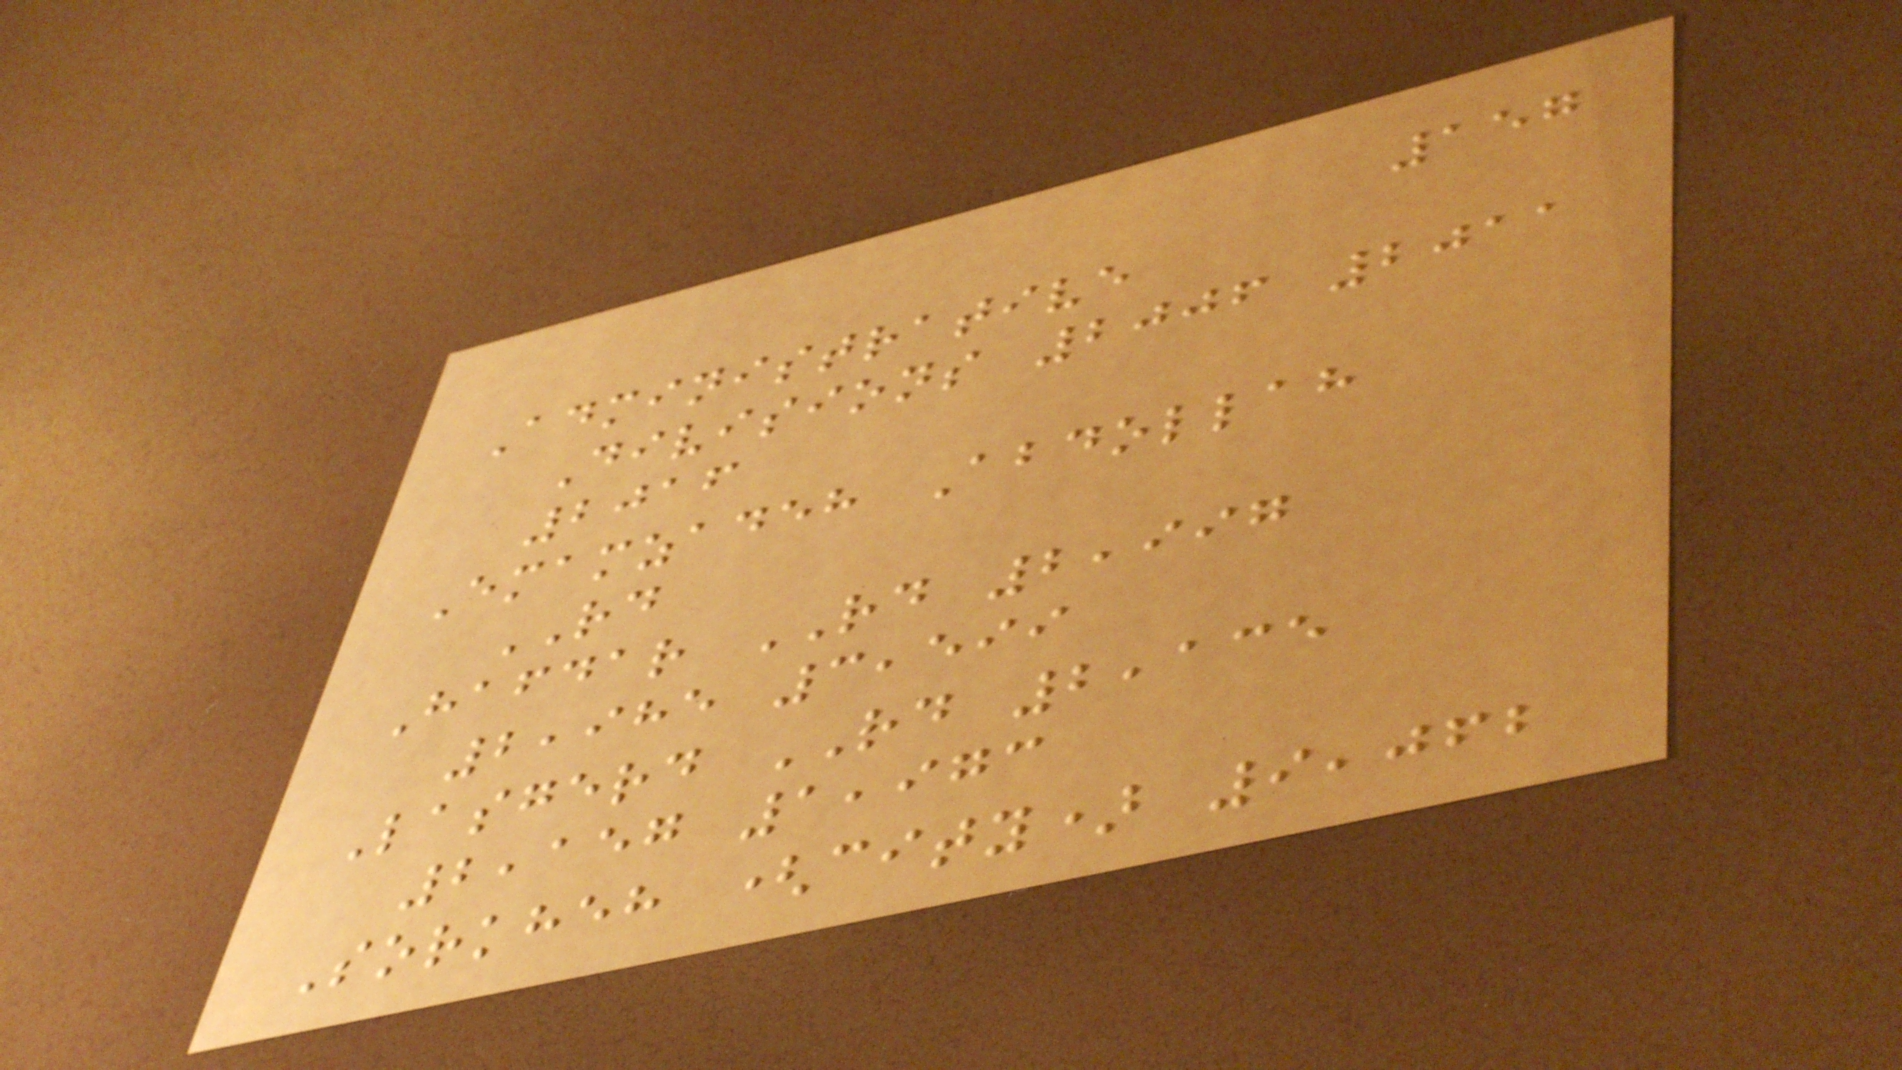157
Administrative
Divisions 2006 2011
2016
Emamzadeh Abdollah
RD
Hafdar RD 2,997
2,985 3,599
Lasgerd RD 2,135
2,157 1,973
Sorkheh (city) 9,062
